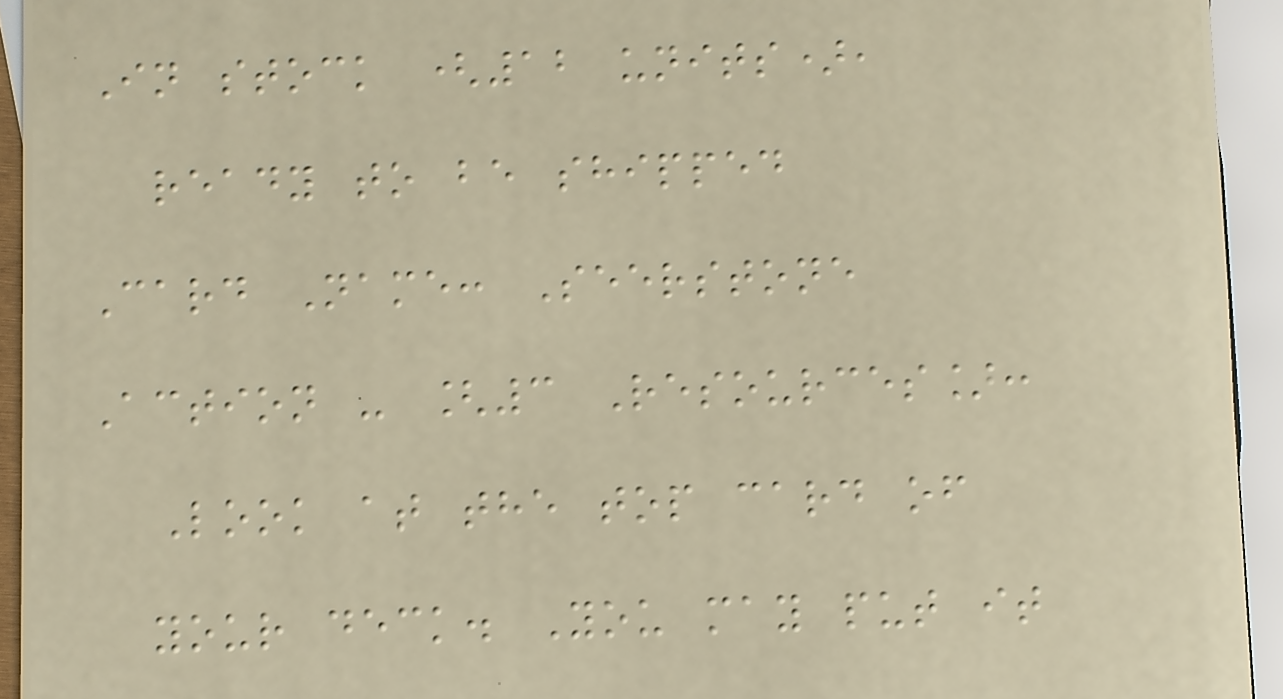In stock (12 units),
ready to be shipped
Card Name: Seerstone
Action - [3 Resources]:
Look at the top card of
your deck. You may put it
